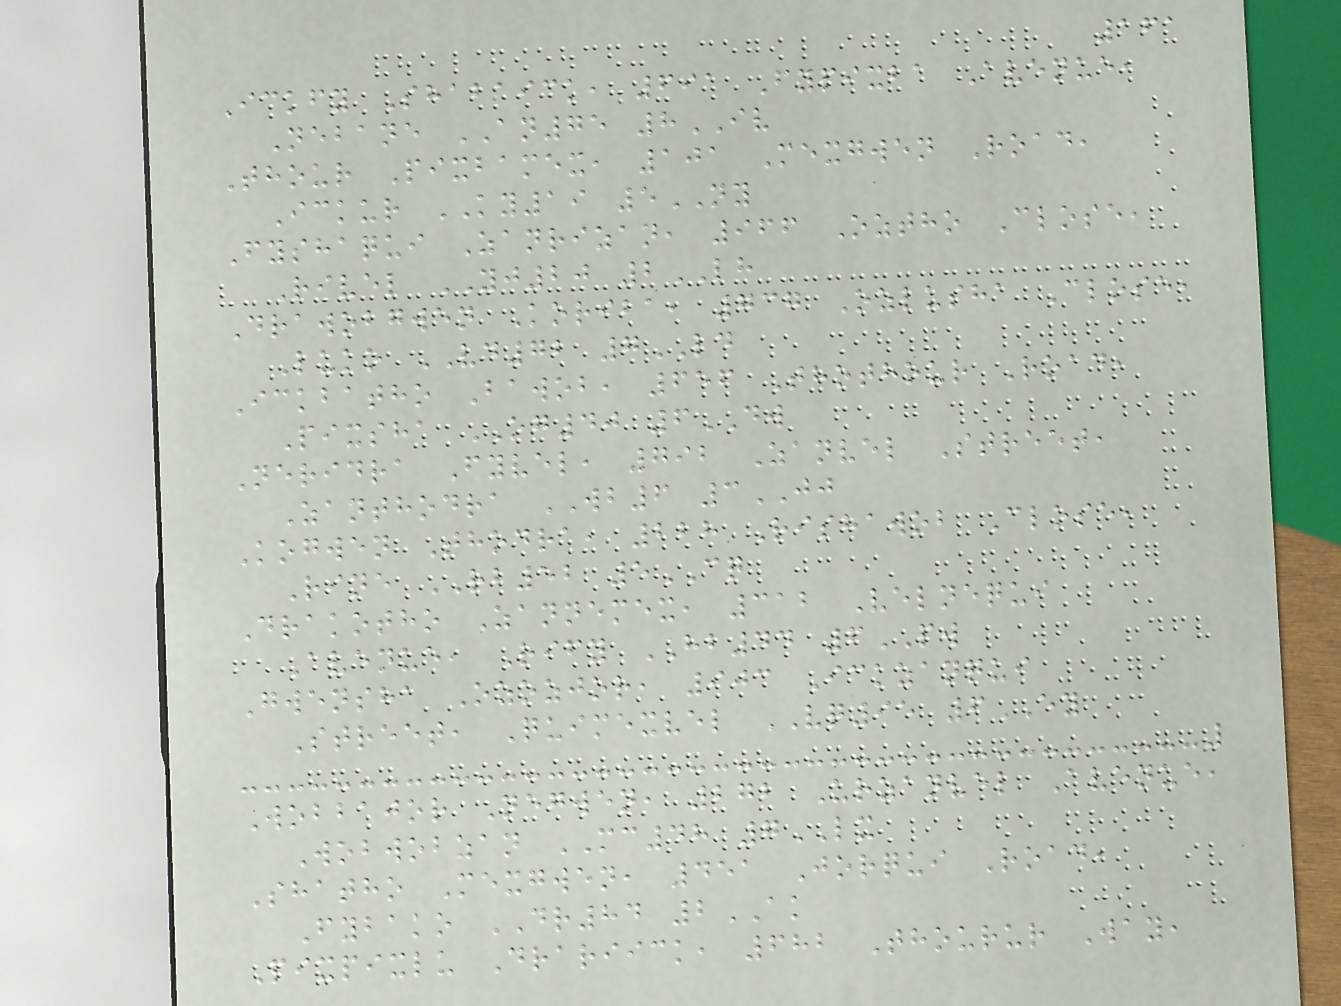161
Ickfy Shabaick, 691 Fypixba Avenue,
Nebane AN75 8IV
Thour Pixbamex, 101 Mexgwen Road,
Ickur KY19 5NY
Fyshaqui Zanrizan, 966 Oztho Close,
Rivel YJ20 2LH
Drawobgwen Koriba, 737 Ozlusha Close,
Luko VD72 7LD
Ickbatho Bawob, 656 Thothour Road,
Pixsha OG40 6DW
Neridra Fyvel, 792 Zanvel Street,
Zanthodra WB6 3JJ
Kogwen Thodra, 228 Rishawob Close,
Rine RB52 5CQ
Drakotho Zannemex, 312 Velnequi
Avenue, Rify HB44 6PW
Gwensha Ozozjor, 903 Ickzanqui
Street, Quimexvel VQ95 6EY
Wobbajor Negwen, 272 Urzanvel Avenue,
Wobwobzan MC48 7LX
Shatho Mexgwen, 451 Jorqui Road,
Fybako DR84 2AK
Pixpixlu Drariick, 682 Thourur Way,
